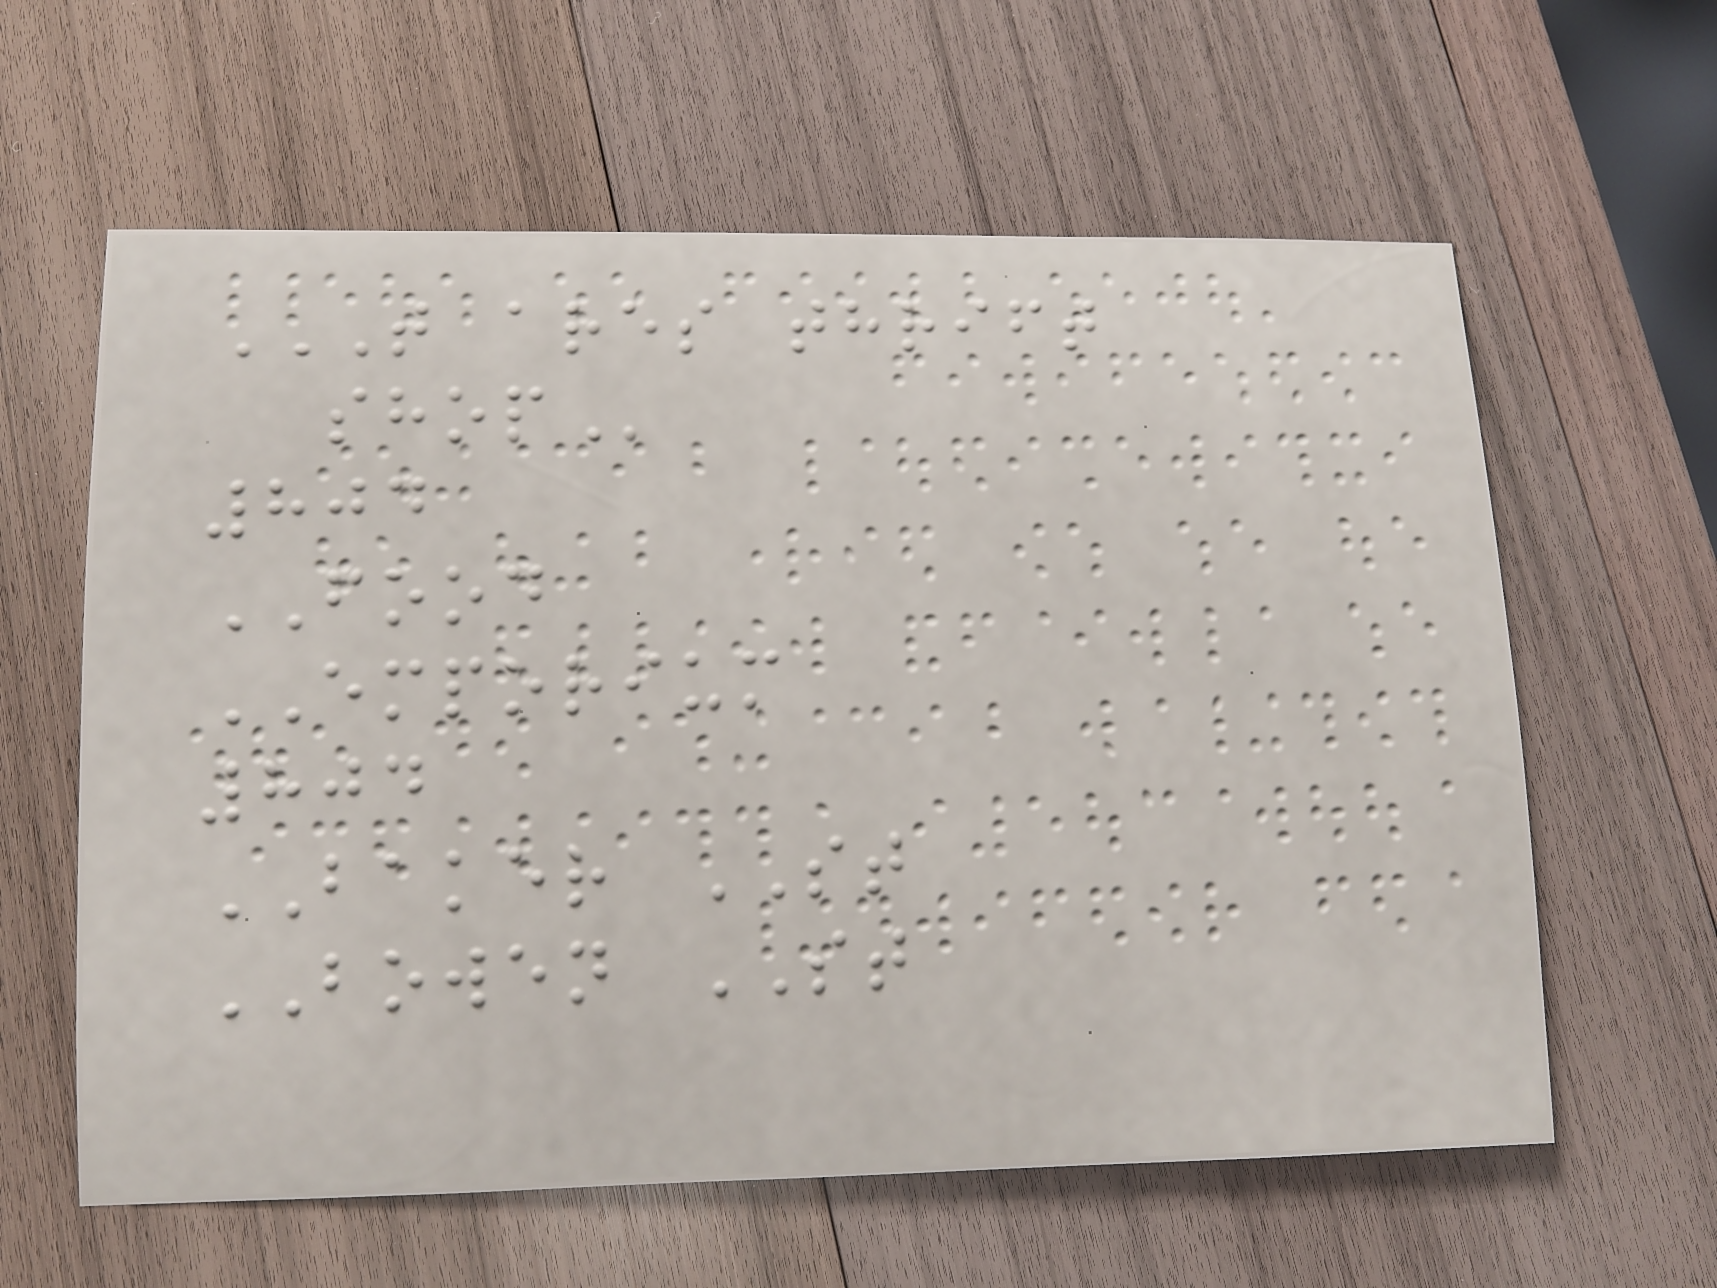T ARES THRIFT
SHOP
804
FOOD
EMPORIUM
804
BAKER ST
BOWEN ST
